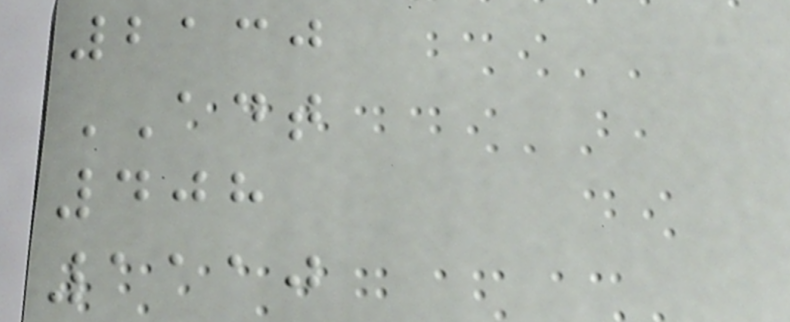2130
ADT
408
1110
